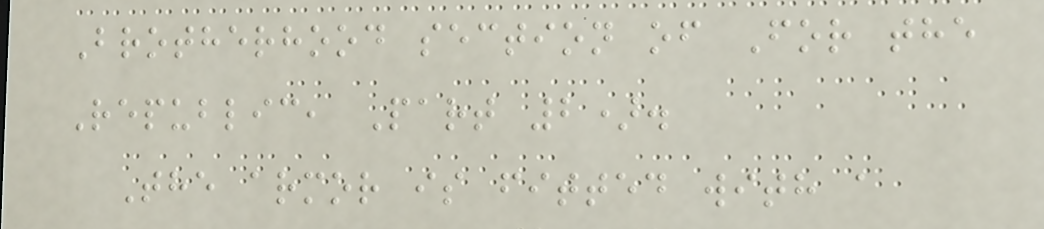Brotherhood section of For the
Republic, Part 2).
The armor is fitted with a
